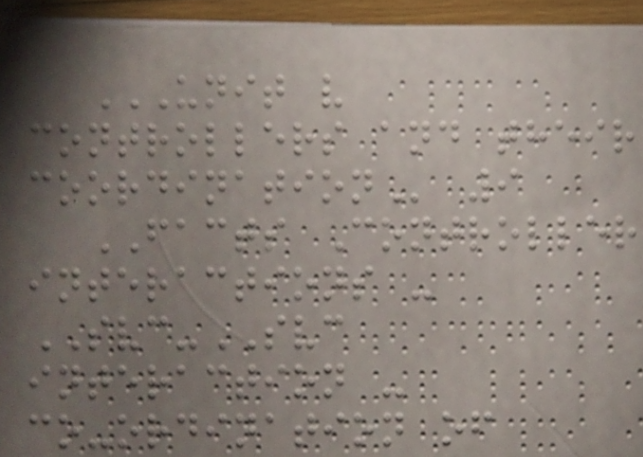UNIT V
CONTROLLERS AND THEIR
COORDINATION 9
FACTS Controller
interactions -
SVC-SVC
interaction -
co-ordination of
